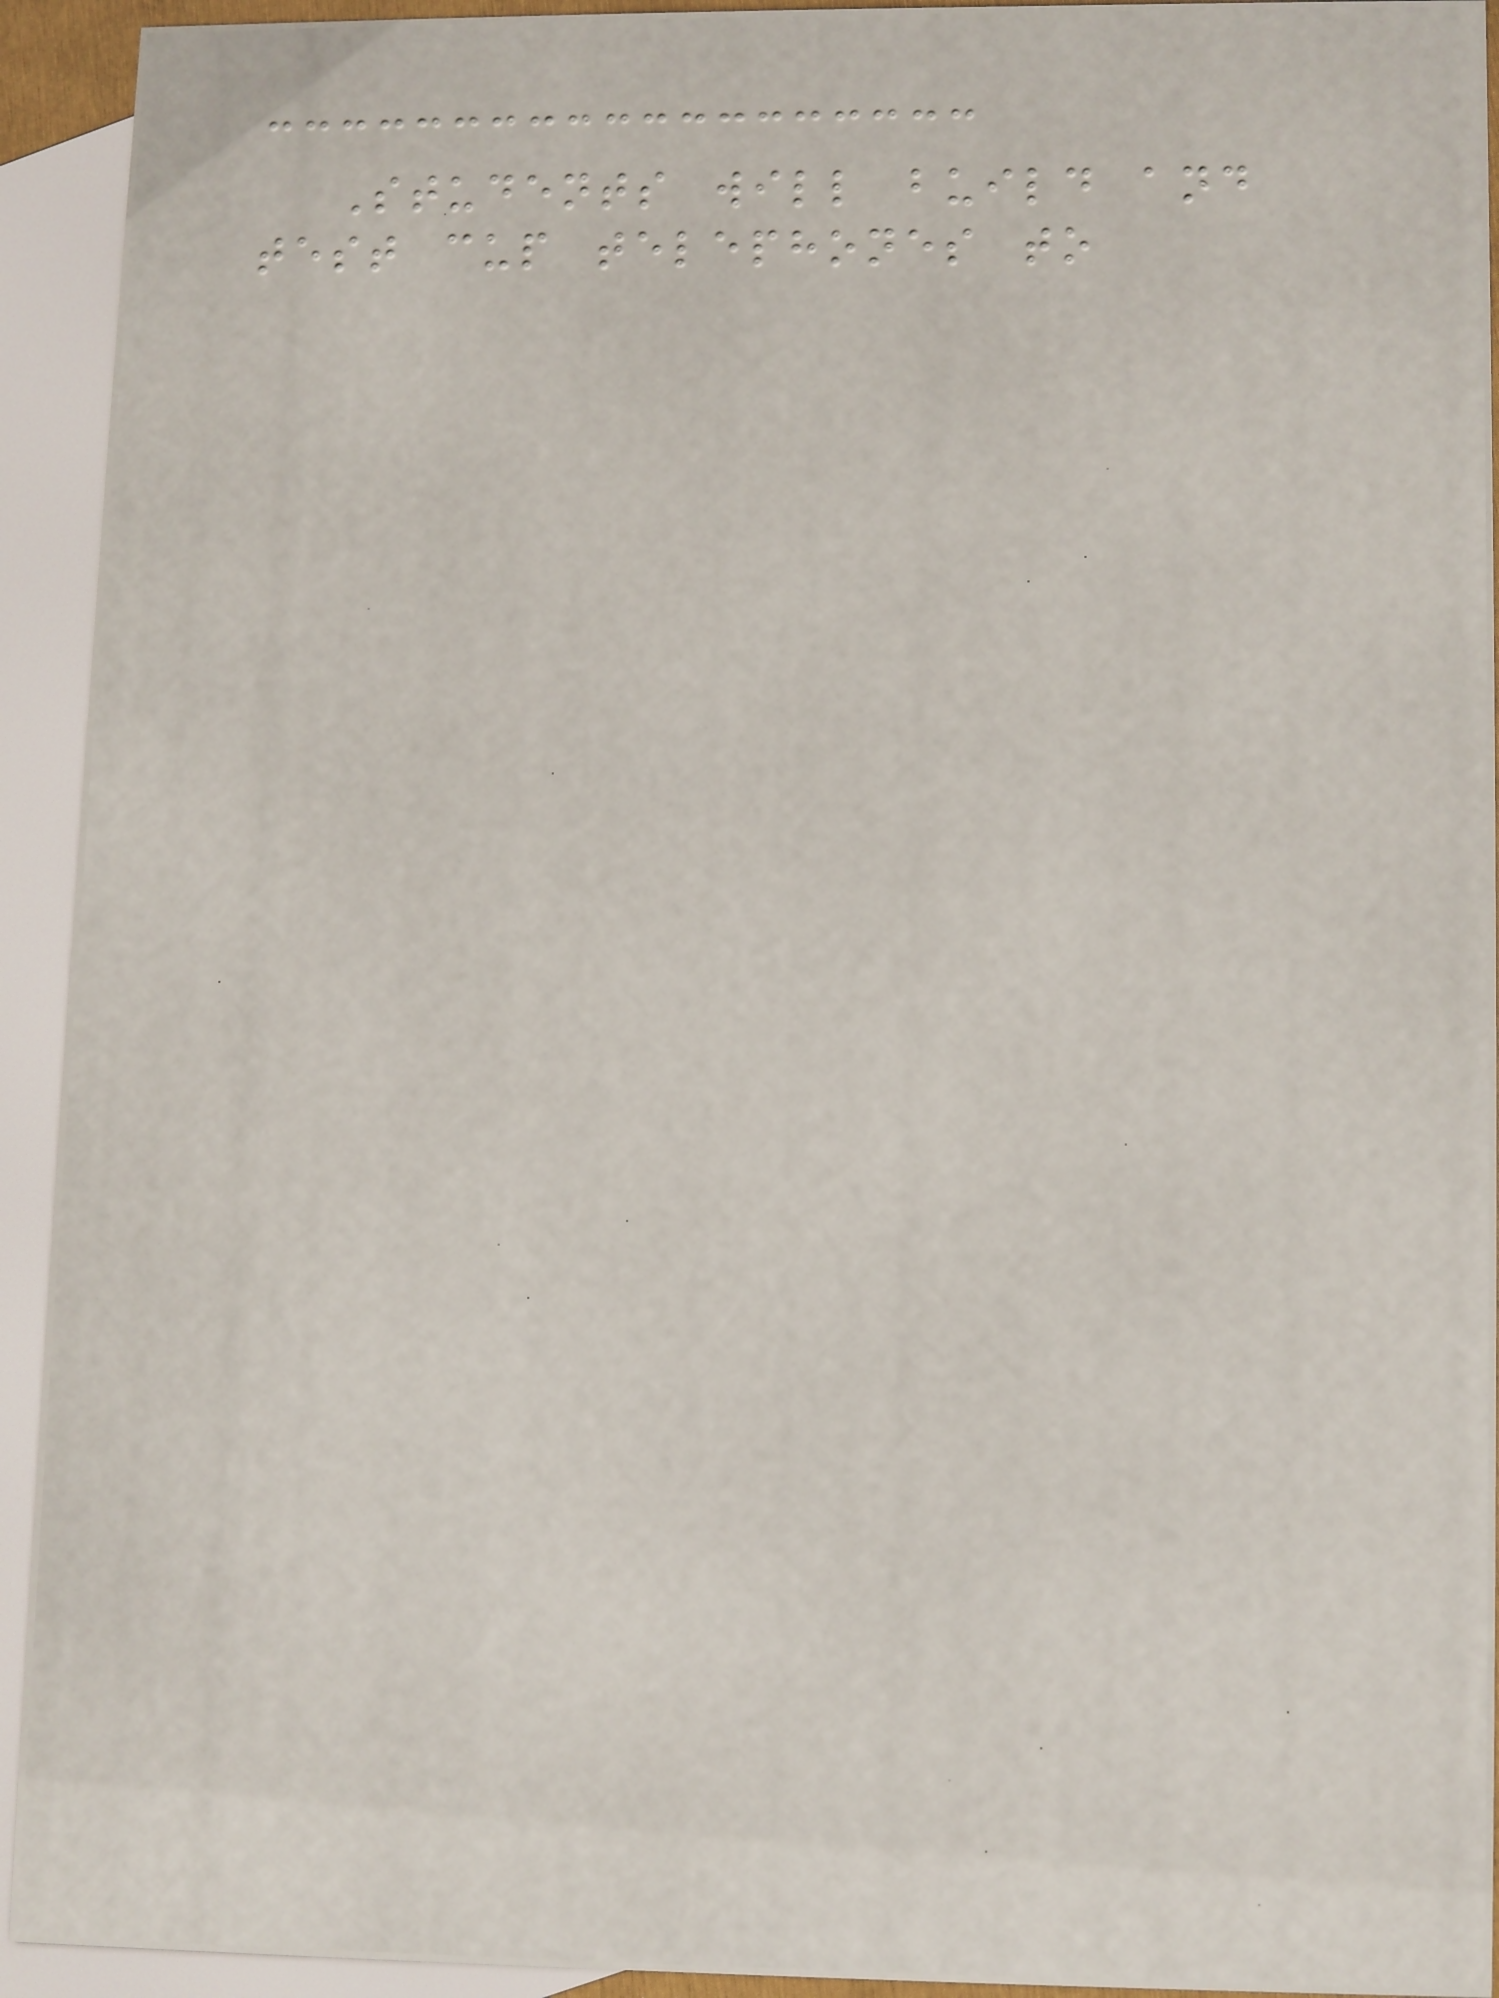Students will build and
test cup telephones to
